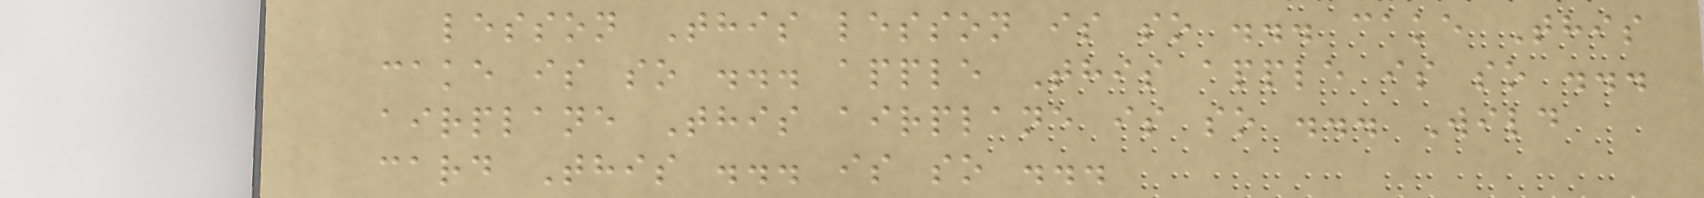lesson This lesson is so ... cake This
cake is so ... apple This apple is so ...
airplane This airplane is so ... Wild
card This ... is so ...
